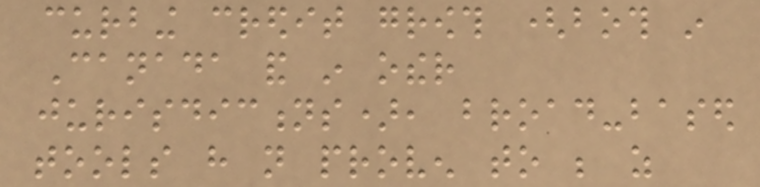curbing credit growth (both in
Canada and in other
jurisdictions), broad-based
tools have not proven to be as
